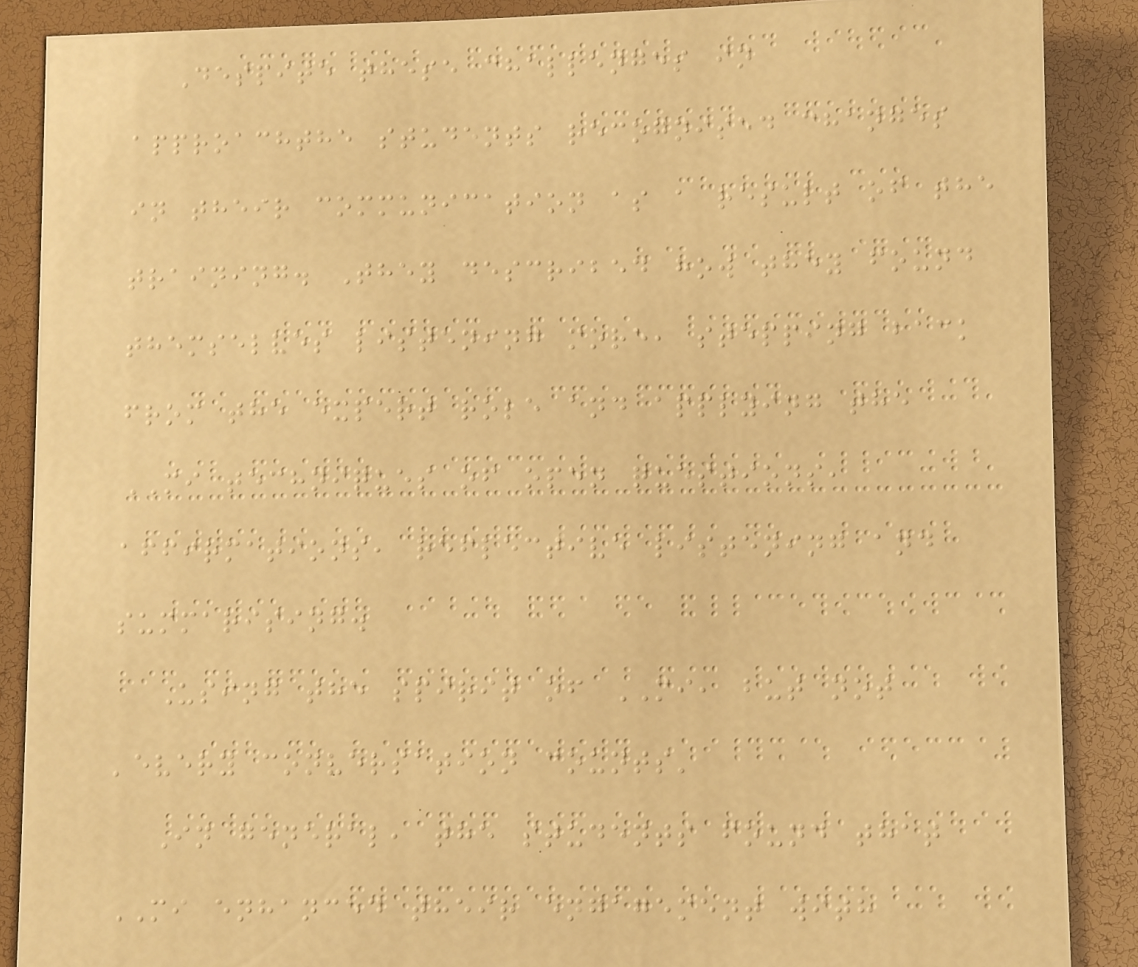Despite these challenges in
approachthe students recognised changes
in their communication as a result of the
training. They described how they found
themselves listening more, stepping back
from the expert role and applying the
MI techniques of open questions,
affirmations, reflective listening and
summarising.
Using the spirit of MI, but not
'every conversation counts'
In general, the students found that
MI enhanced their engagement with
